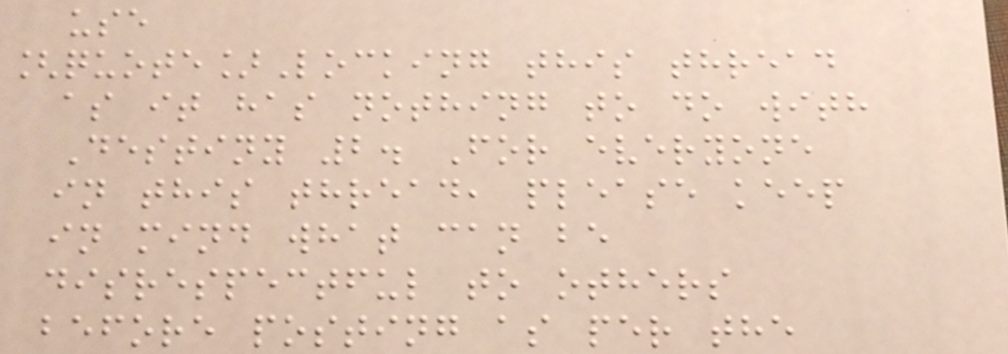use
[quote]Locking this thread
as it has nothing to do with
Destiny 2. For everyone
in this thread, please keep
in mind what can be
disrespectful to others
before posting as per the
